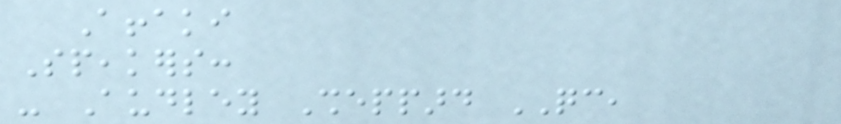Affaki
Speakers:
- Audley Sheppard QC,
